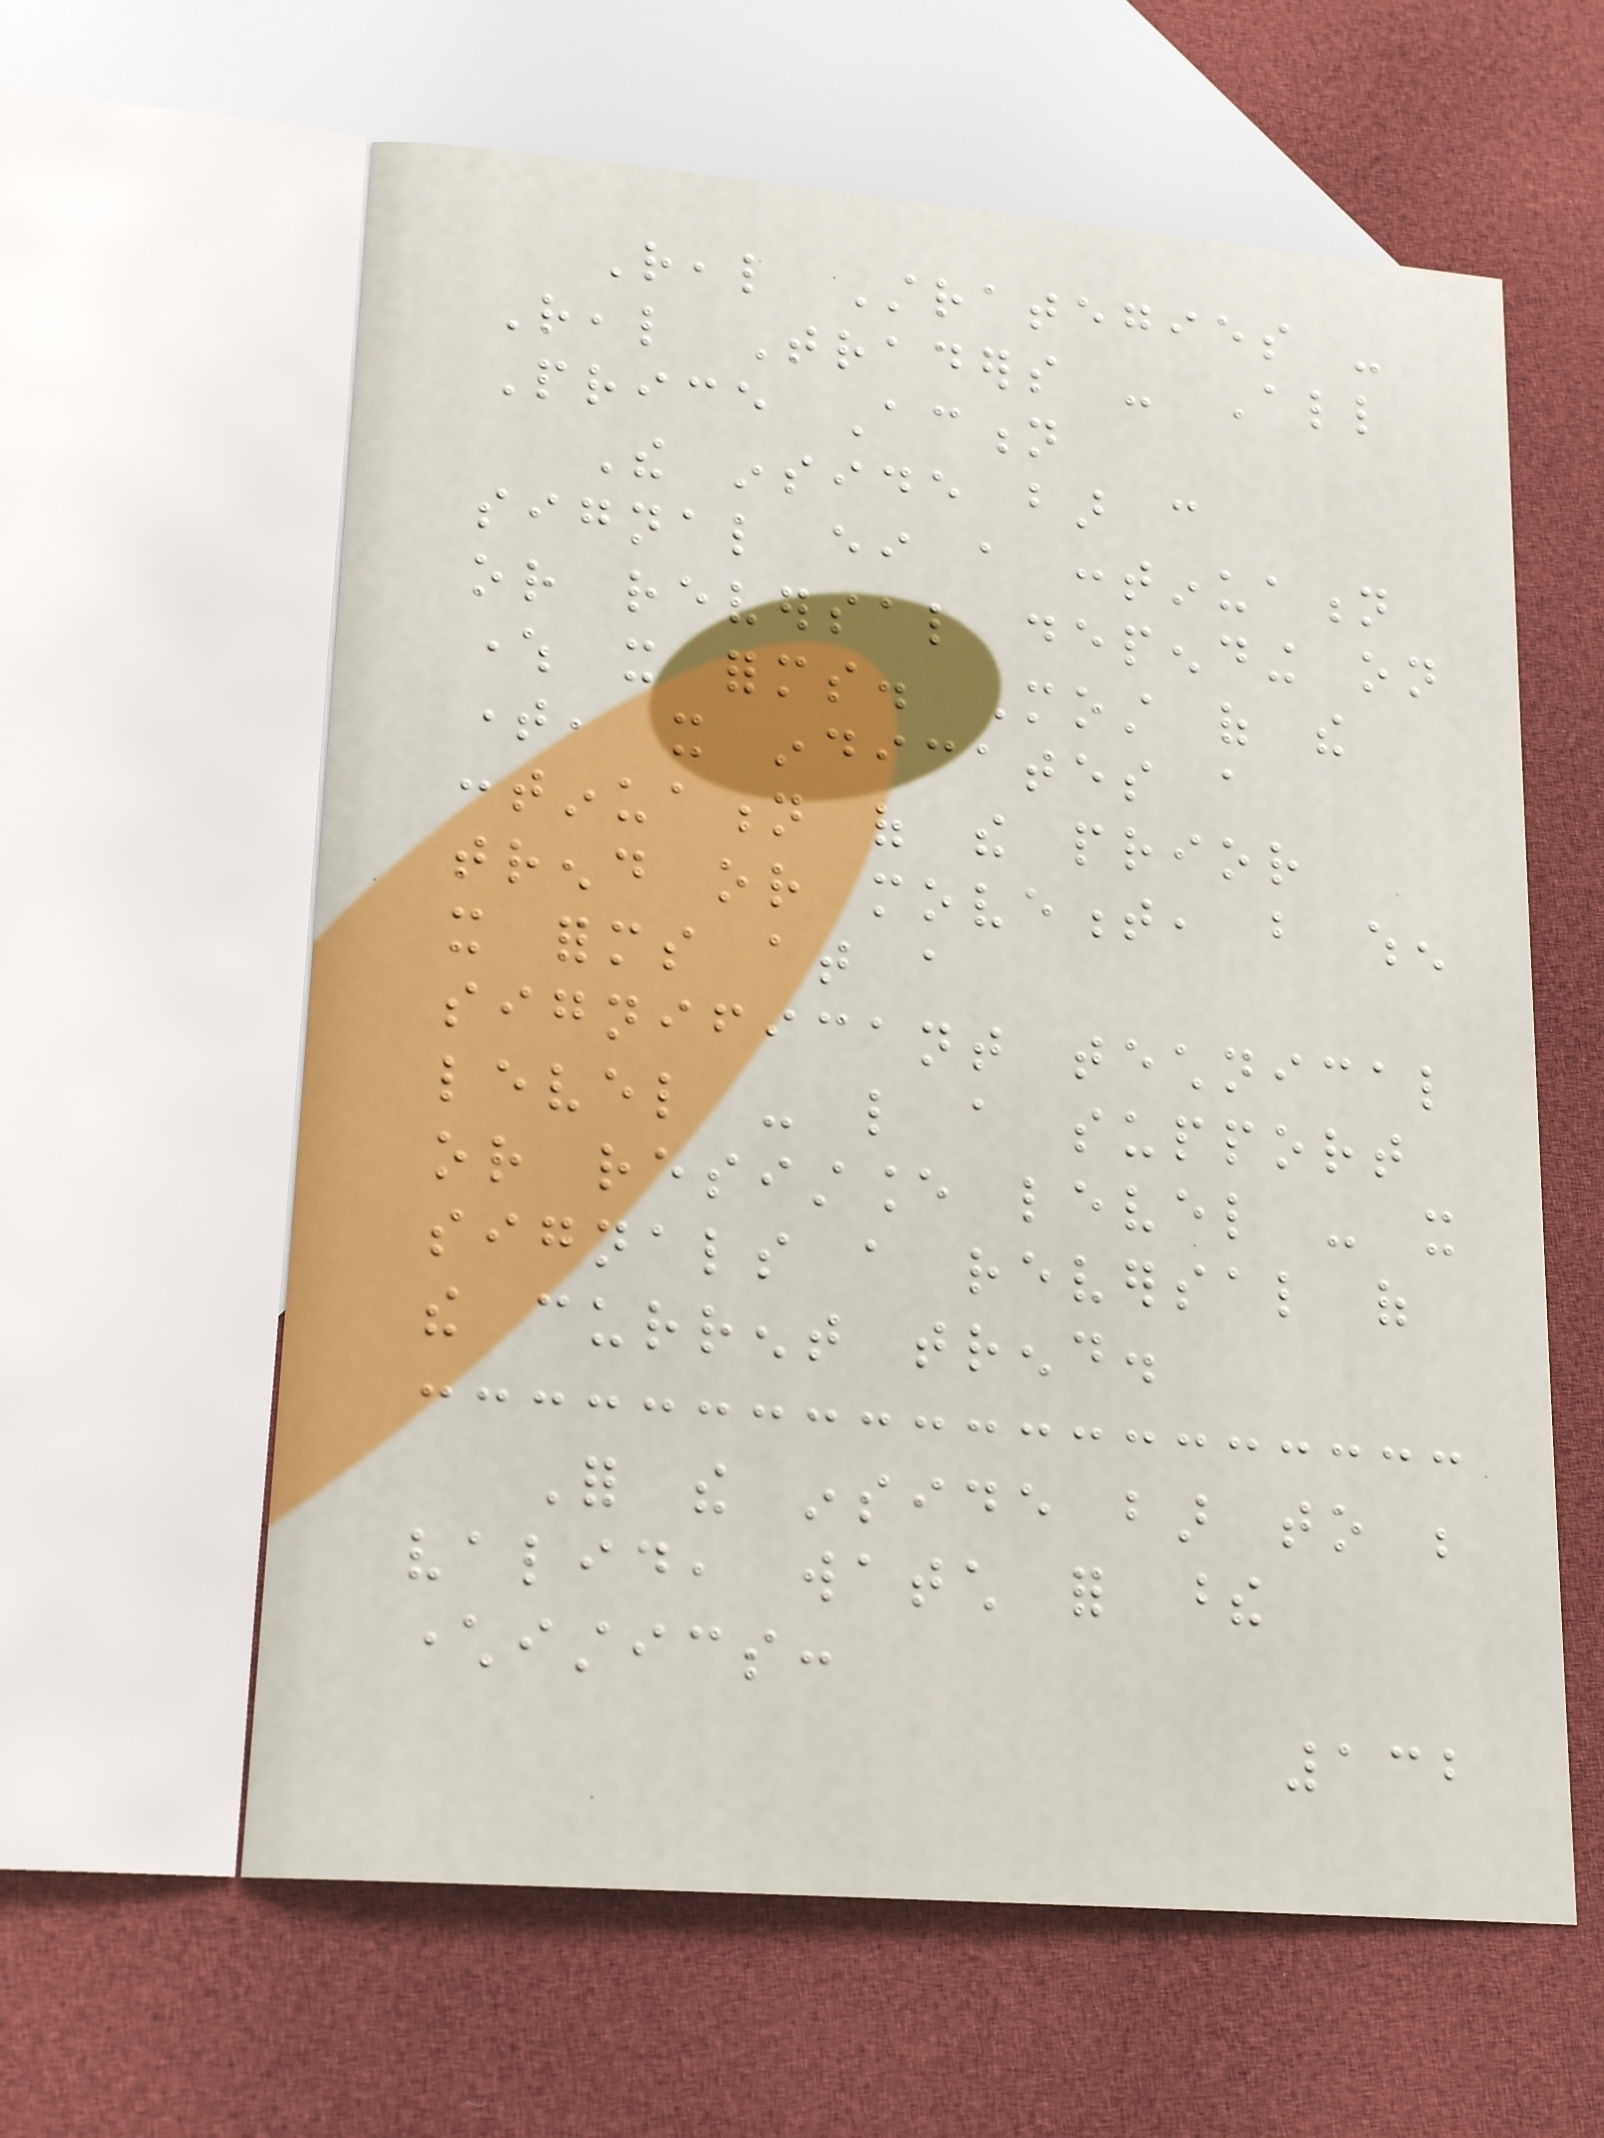Real Strategies -
Real Traders - All
Price Action
The inside bar can
signal either a continuation
or reversal depending on
where it forms. Most of the
time, it indicates a
continuation of the prior
trend or movement, but when
it forms at a
significant technical
level - like a support
or resistance level - it
signals a reversal of
the current trend.
For the inside bar to be
valid, watch for these
characteristics:
132
